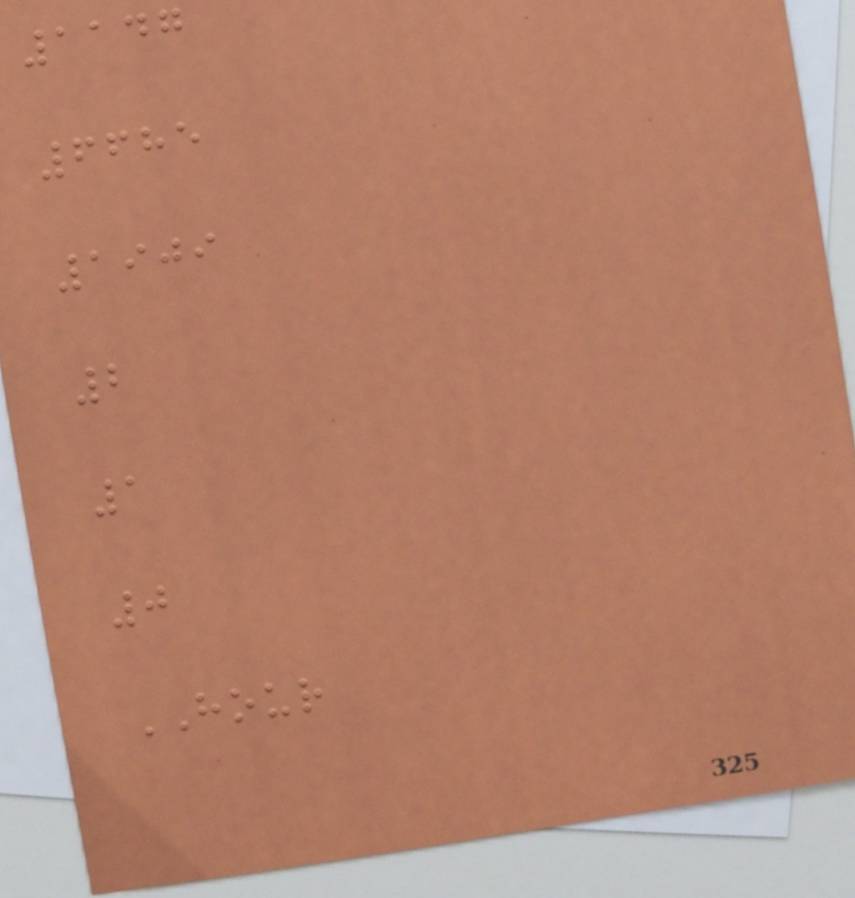1147
6685
1909
2
1
0
HOUR
